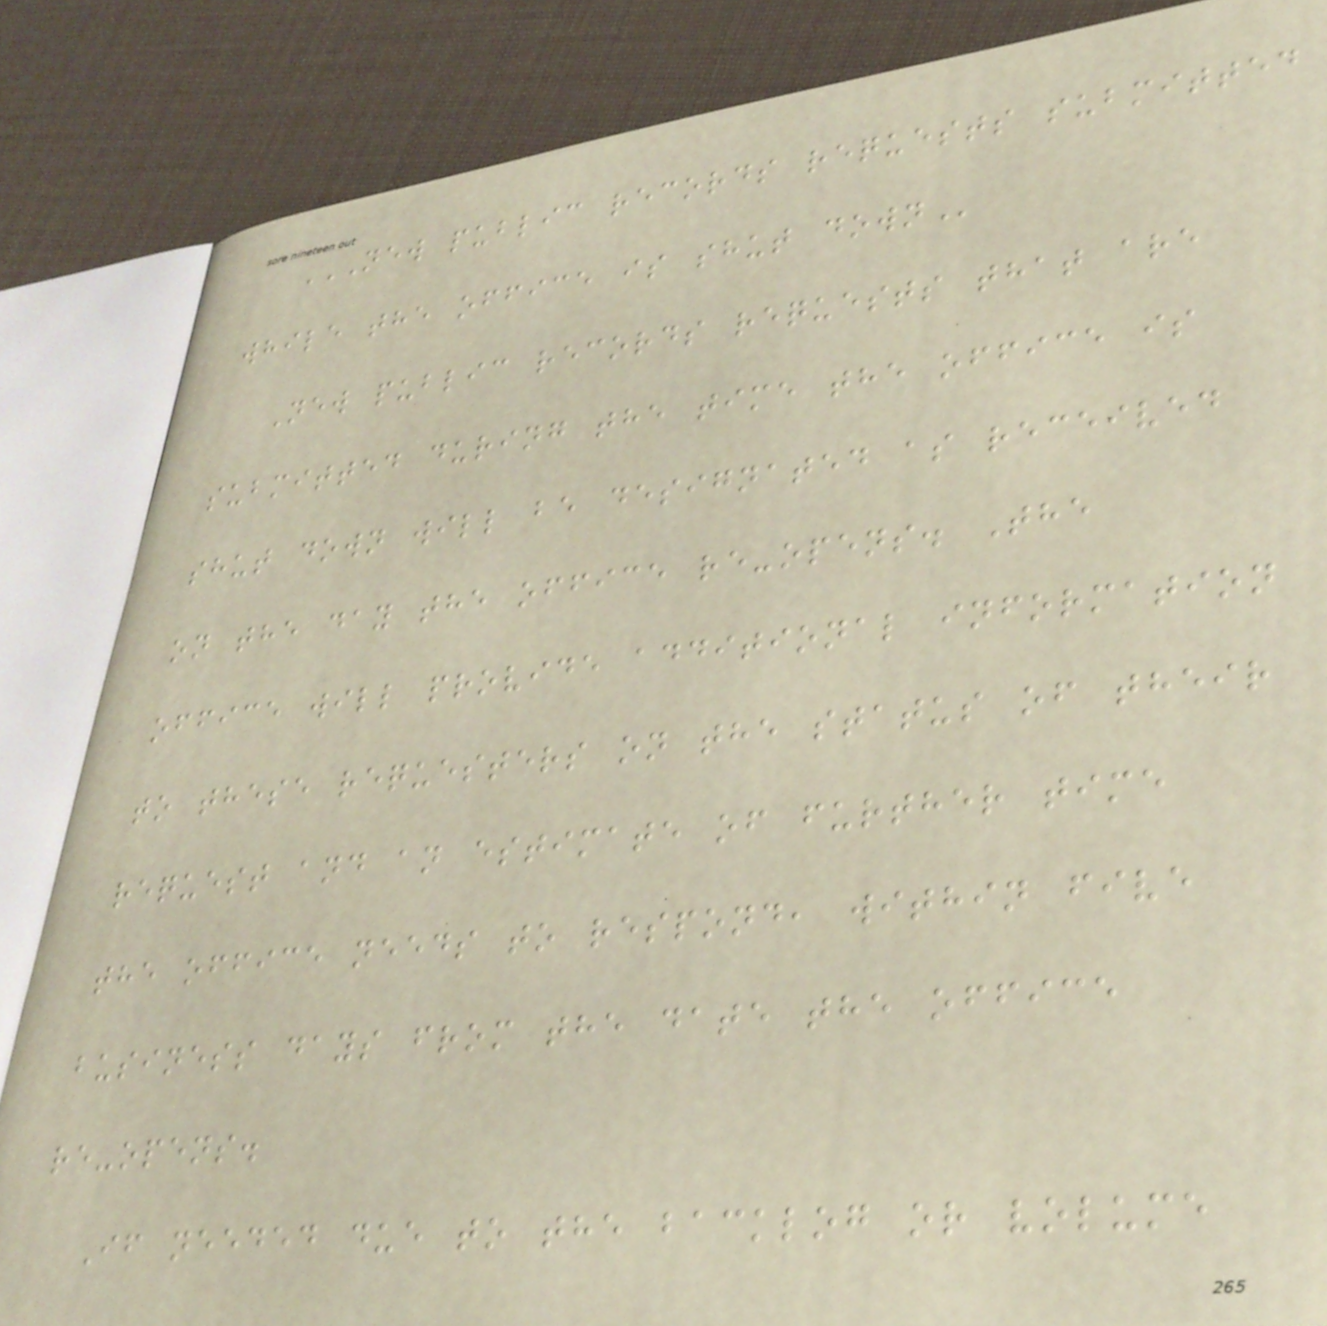NEW PUBLIC RECORDS REQUESTS SUBMITTED
WHILE THE OFFICE IS SHUT DOWN
New public records requests that are
submitted during the time the office is
shut down will be designated as received
on the day the office re-opens. The
office will provide additional information
to these requesters on the status of their
request and an estimate of further time
the office needs to respond, within five
business days from the date the office
re-opens.
If needed due to the backlog or volume
